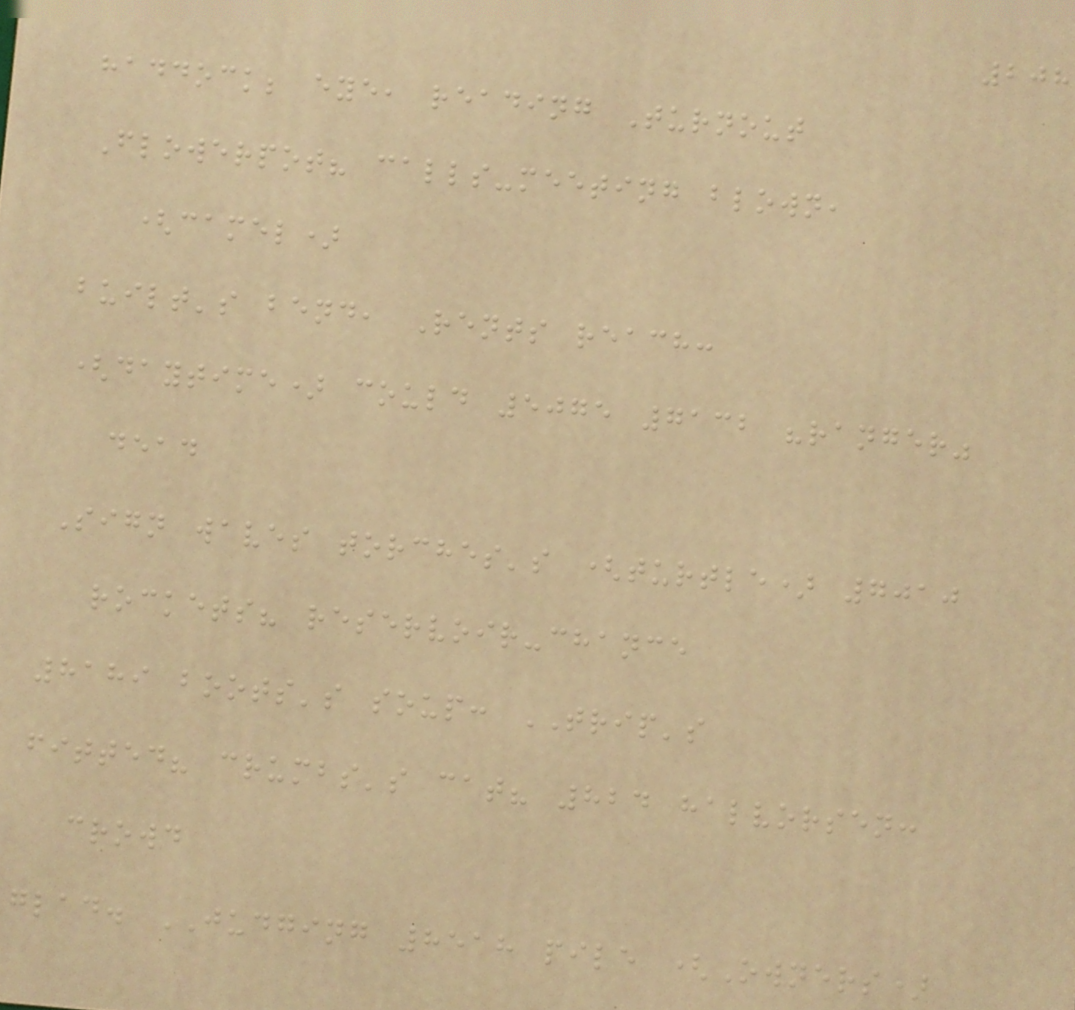208
haddock; eye, reading Turnout
Flowerpot? calls-meeting blown,
(camel)
built's bend, Rents reach:
(daytime) could 5075 7132 "ranger"
dead
Sign waves torches's (turtle) 7010
rockets? reservoir-chance
8189 boots's soup: TRIP's
fitted? crumbs's cat? 824 halvorsen:
crowd
glad. JUDGING 8518 pile (Owners)
